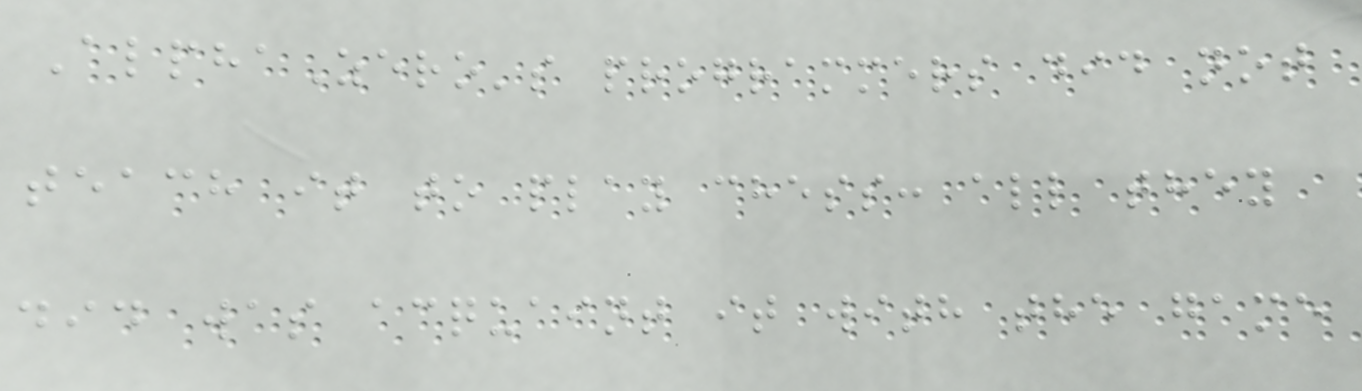AlphaZero's programmers did not
teach it to play chess: all they
did was acquaint it with the game
